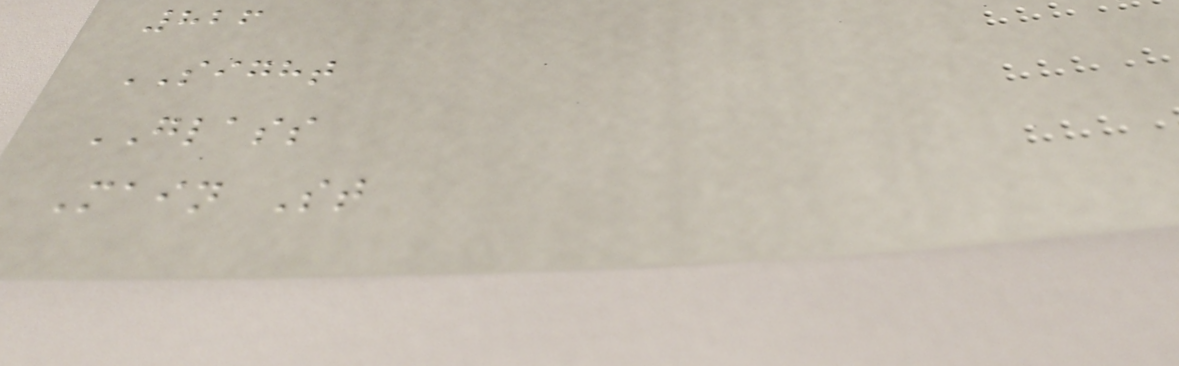826
SIGHT
GLASS
Main St
